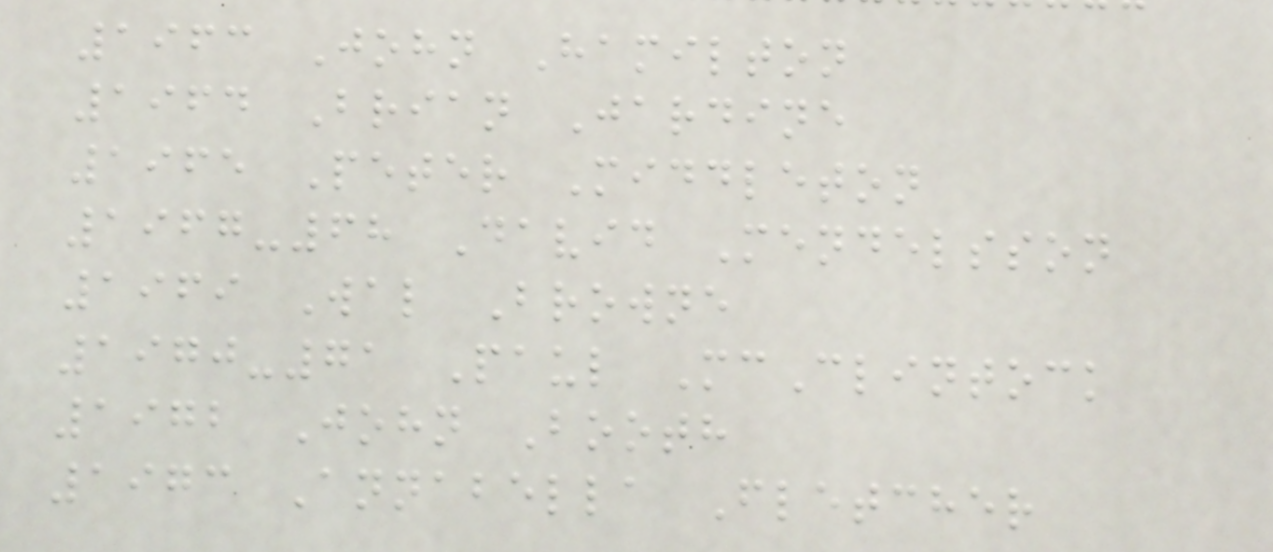1963 John Hamilton
1964 Brian Jardine
1965 Peter Middleton
1967-68 David Mendelsson
1969 Wal Browne
1970-71 Paul McClintock
1972 John Booth
1973 Annabella Fletcher
